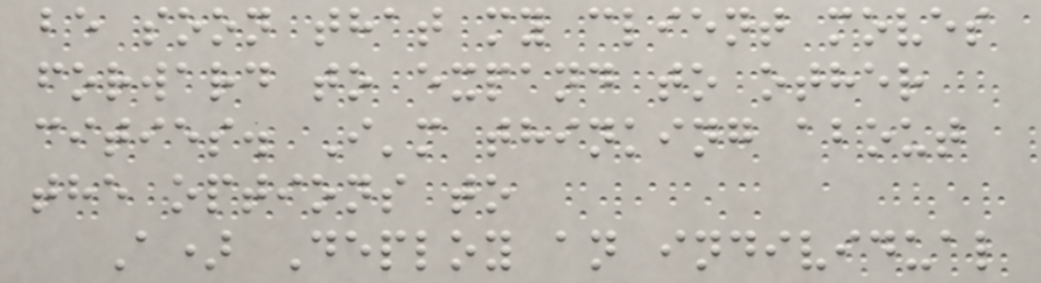be soon that my client moves
forward to expand to other
cities. I'm thinking about
the options to
A) Deploy an individual
